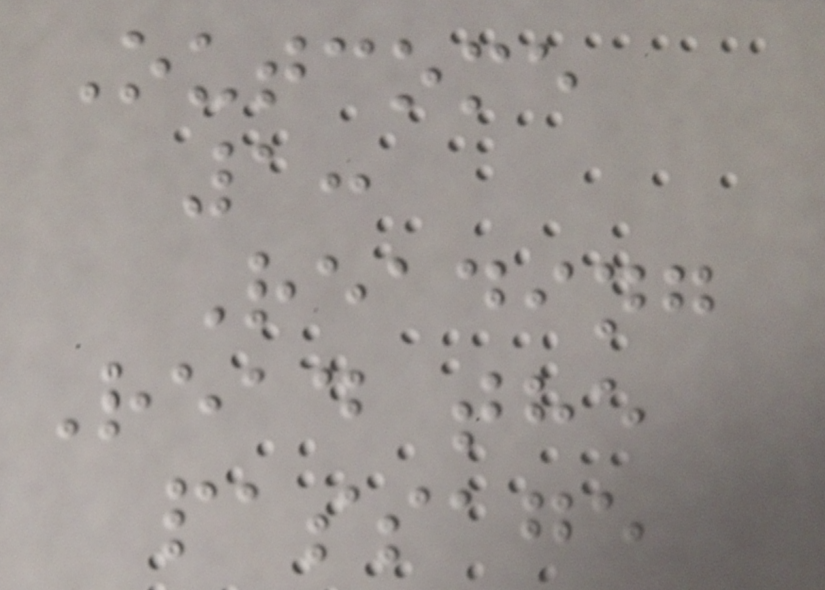Outcome
1:
Reading
Read the
passage
